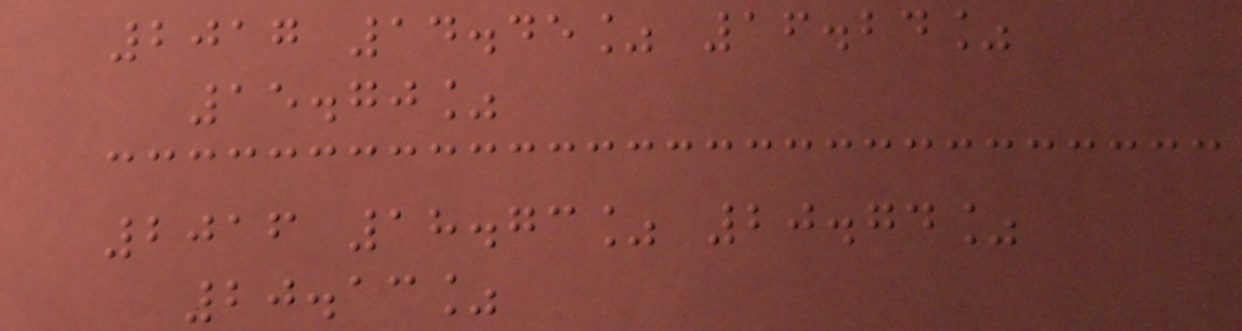2017 14.45% 16.24%
15.70%
2016 18.73% 20.74%
20.13%
